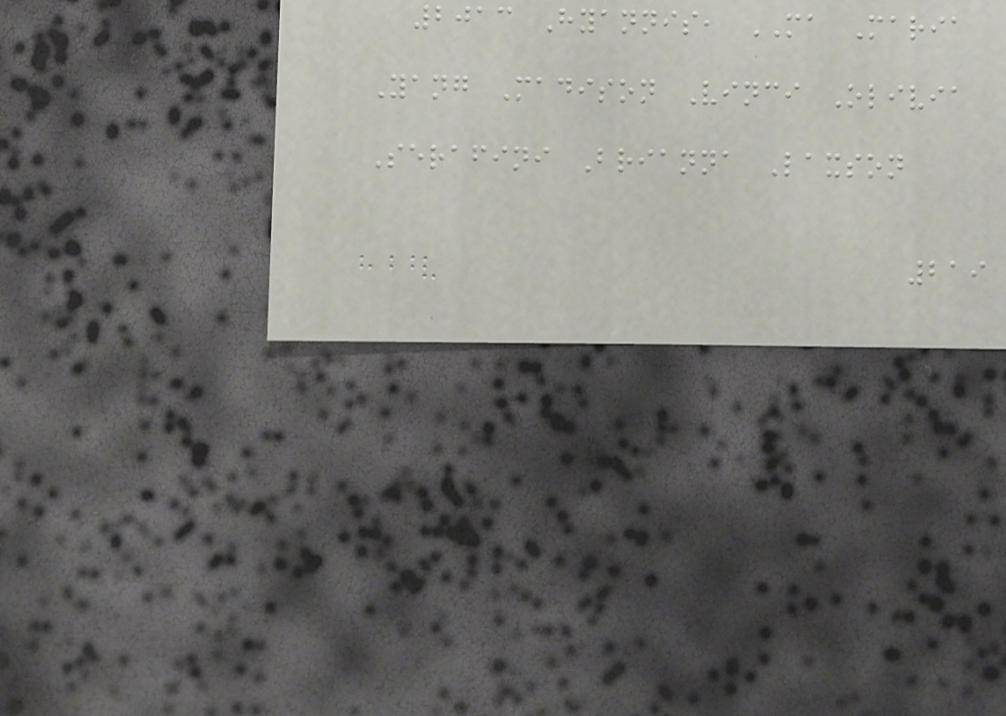2013 Hyannis, MA Maria
Yang Madison Vinci Olivia
Serafini Brianna Laxson
219
